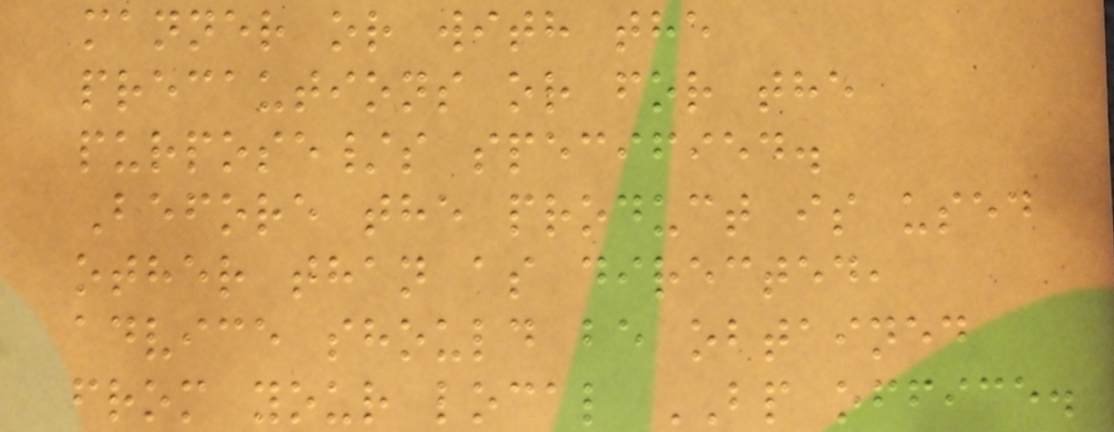manner or with the
precautions or for the
purpose/s specified.
Before the product is used
other than as directed,
advice should be obtained
from your local BP office.
